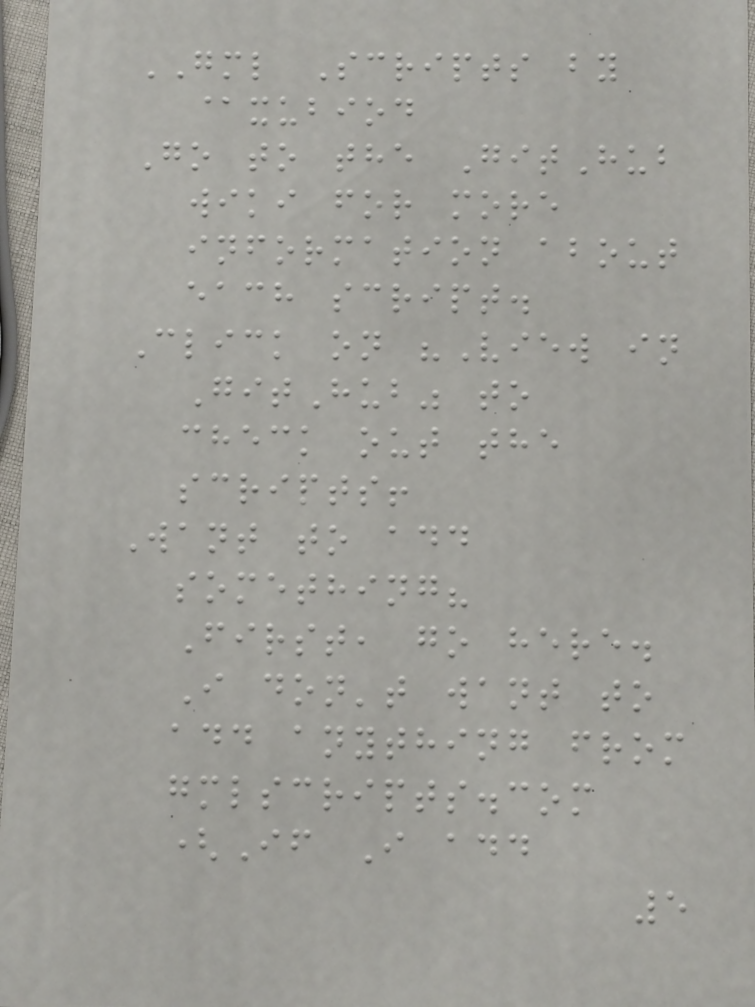GML Scripts by
@xubiod
Go to the GitHub
wiki for more
information about
each script.
Click on "View in
GitHub" to
check out the
scripts!
Want to add
something?
First, go here.
I don't want to
add anything from
gmlscripts.com
(If I add
5
